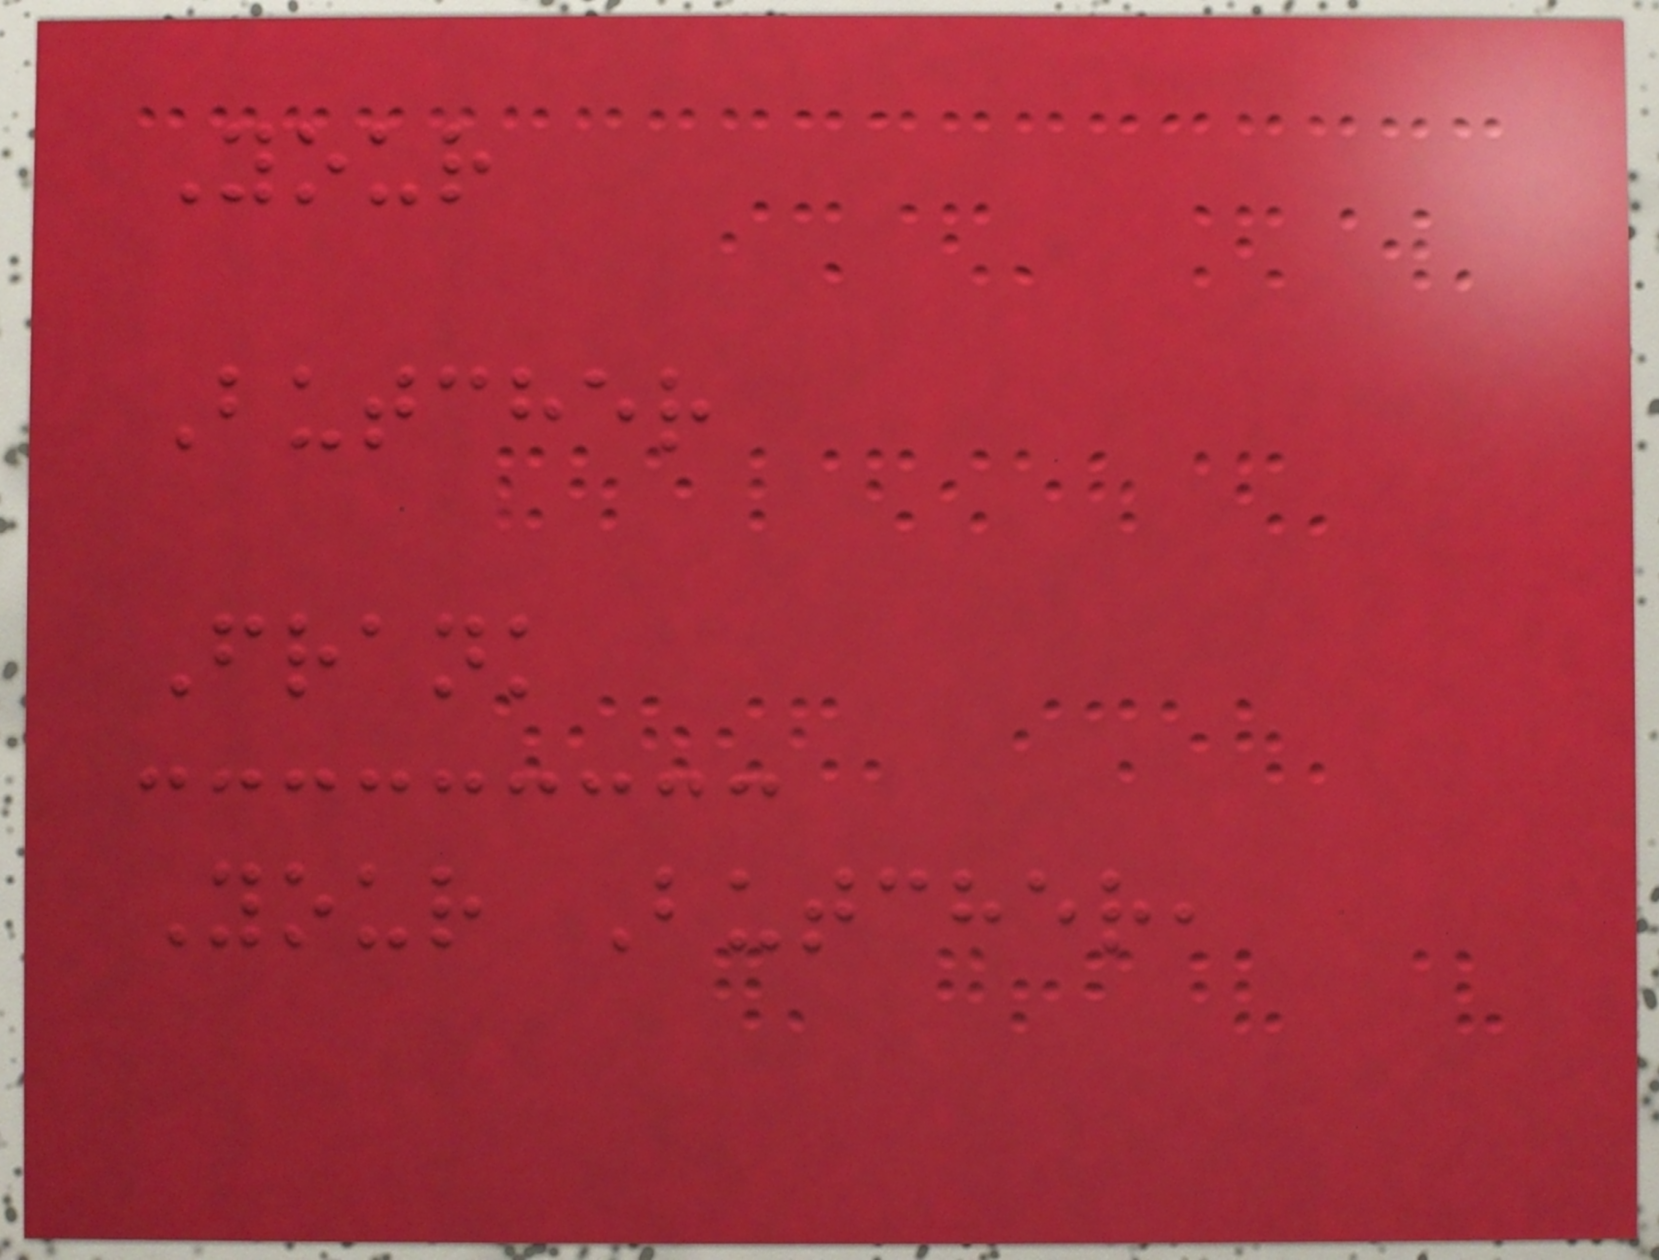Your
Butcher
Frank
Your Butcher,
